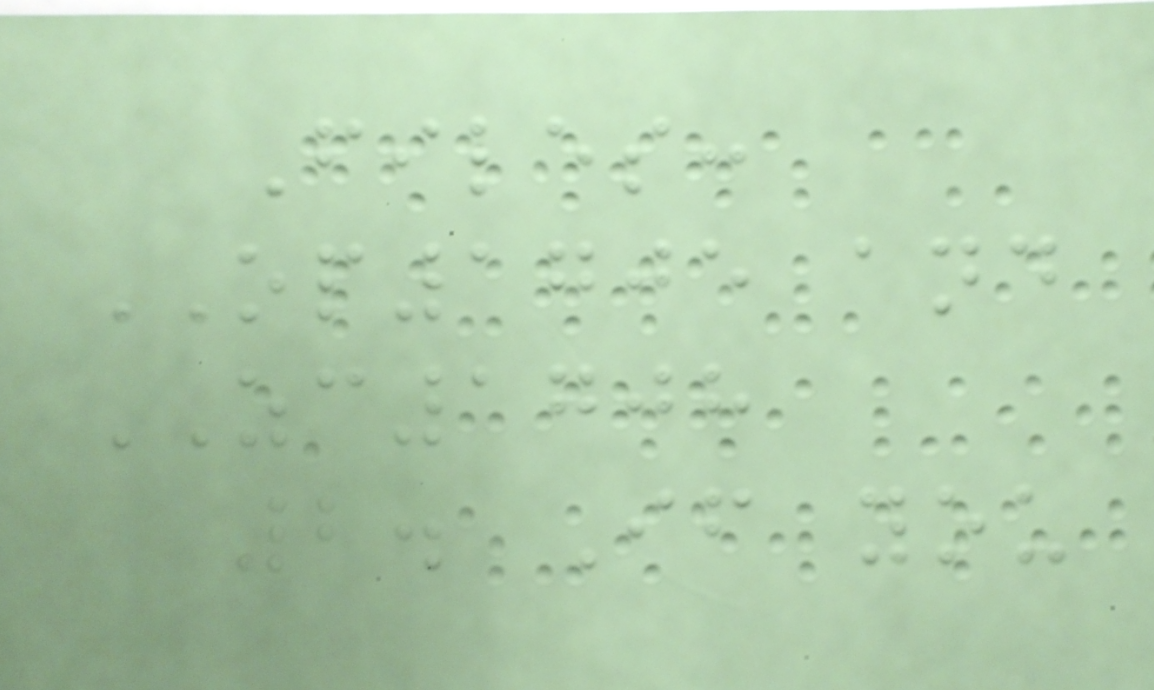Files:
OP1705 and
ZC1708
2. If you
